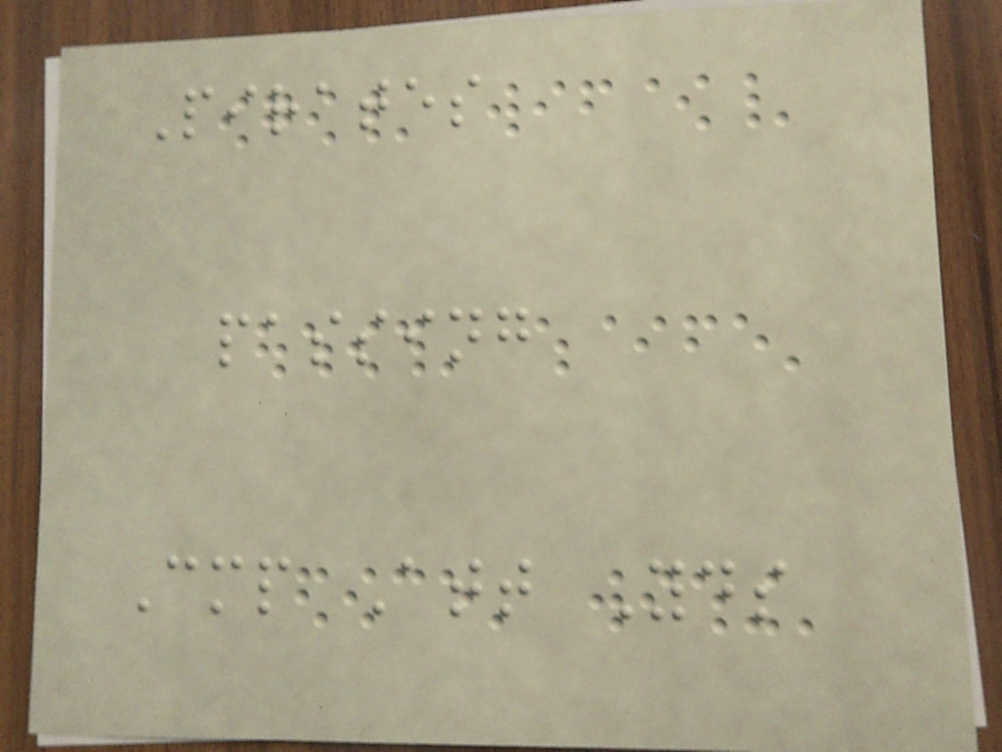Pirates
passing
Cmp Att Yds
